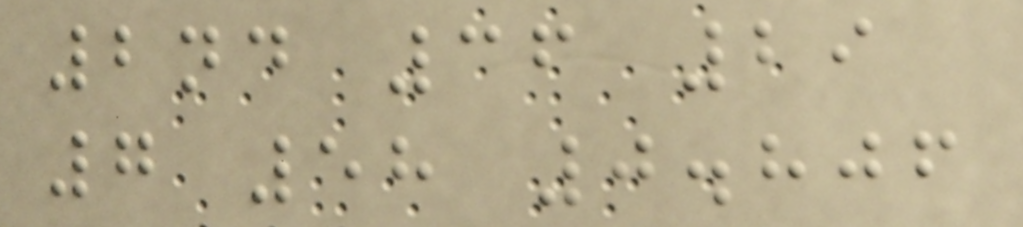2nd 36 29
7 58 0.806
